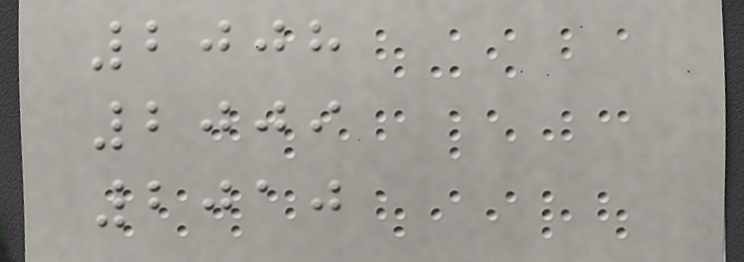2008
2009
2010
